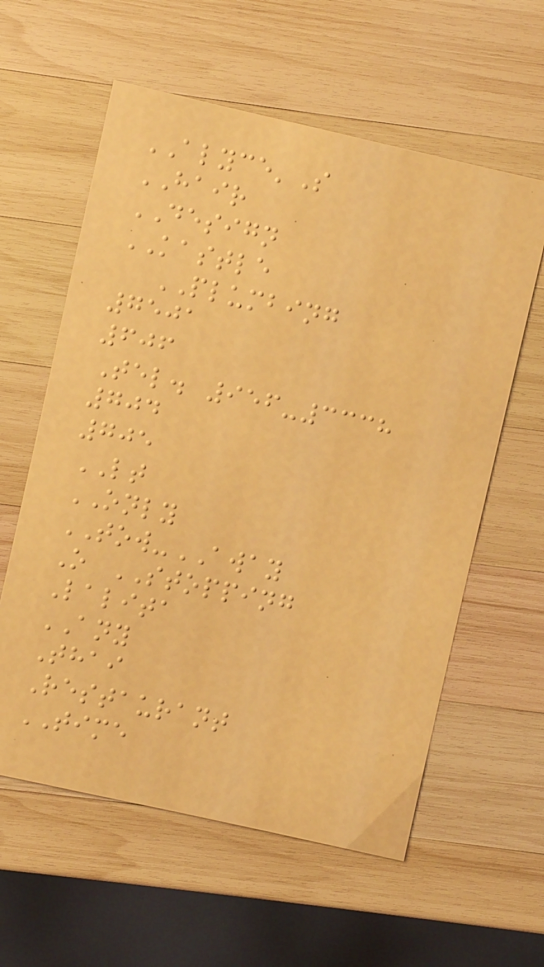ALYCE'S
HAIR
DESIGN
KASTLE
PLUMBING
7501
606
Tel. 956-3338
704
705
LT
ONLY
TOW-AWAY
O STOPPING
Lalita
ANY
Thai
Restaurant
TIME
